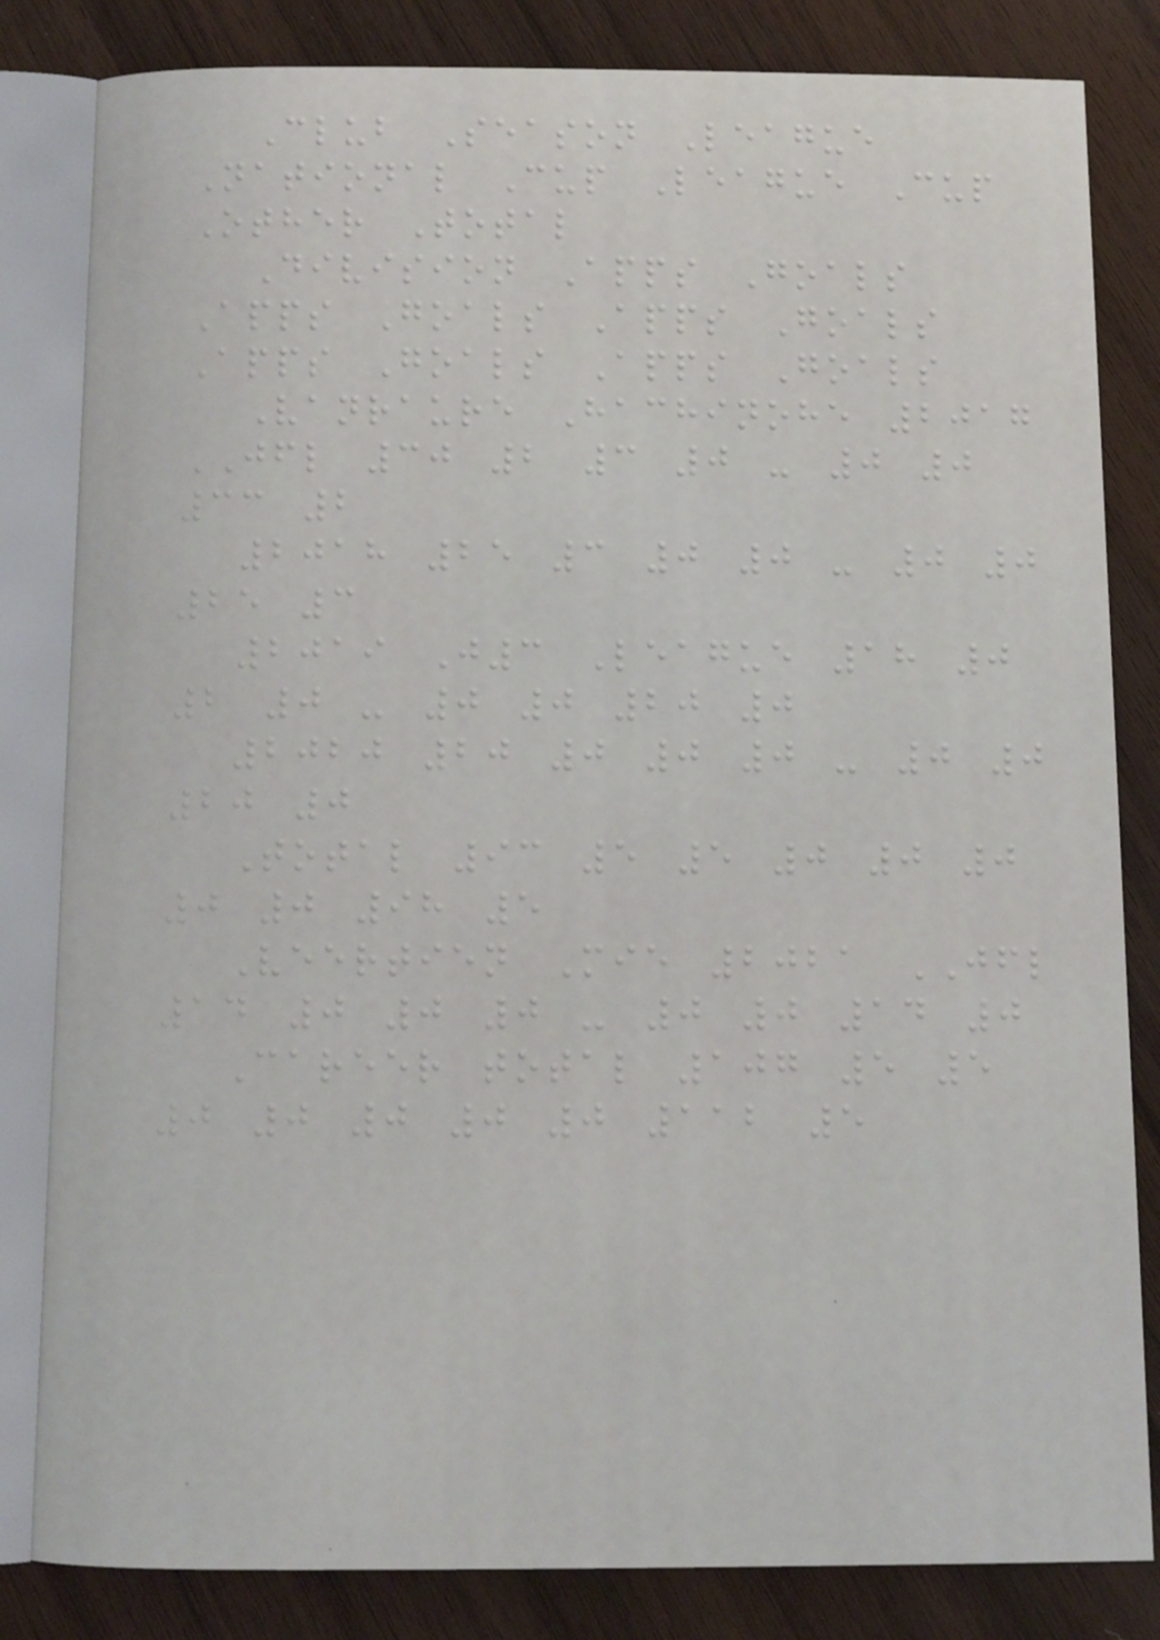Club Season League
National Cup League Cup
Other Total
Division Apps Goals
Apps Goals Apps Goals
Apps Goals Apps Goals
Vanraure Hachinohe 2017
JFL 30 2 3 0 - 0 0
33 2
2018 25 3 0 0 - 0 0
25 3
2019 J3 League 18 0
2 0 - 0 0 20 0
2020 20 0 0 0 - 0 0
20 0
Total 93 5 5 0 0 0
0 0 98 5
Veertien Mie 2021 JFL
14 0 0 0 - 0 0 14 0
Career total 107 5 5
0 0 0 0 0 112 5
